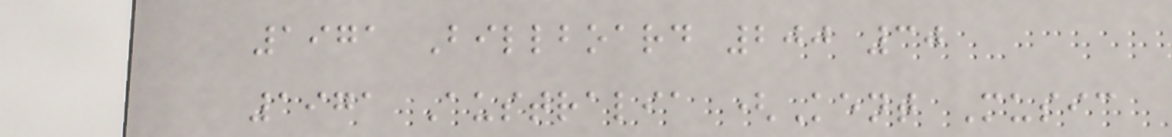1971 Billboard 200 30
1971 Australia (Kent Music
